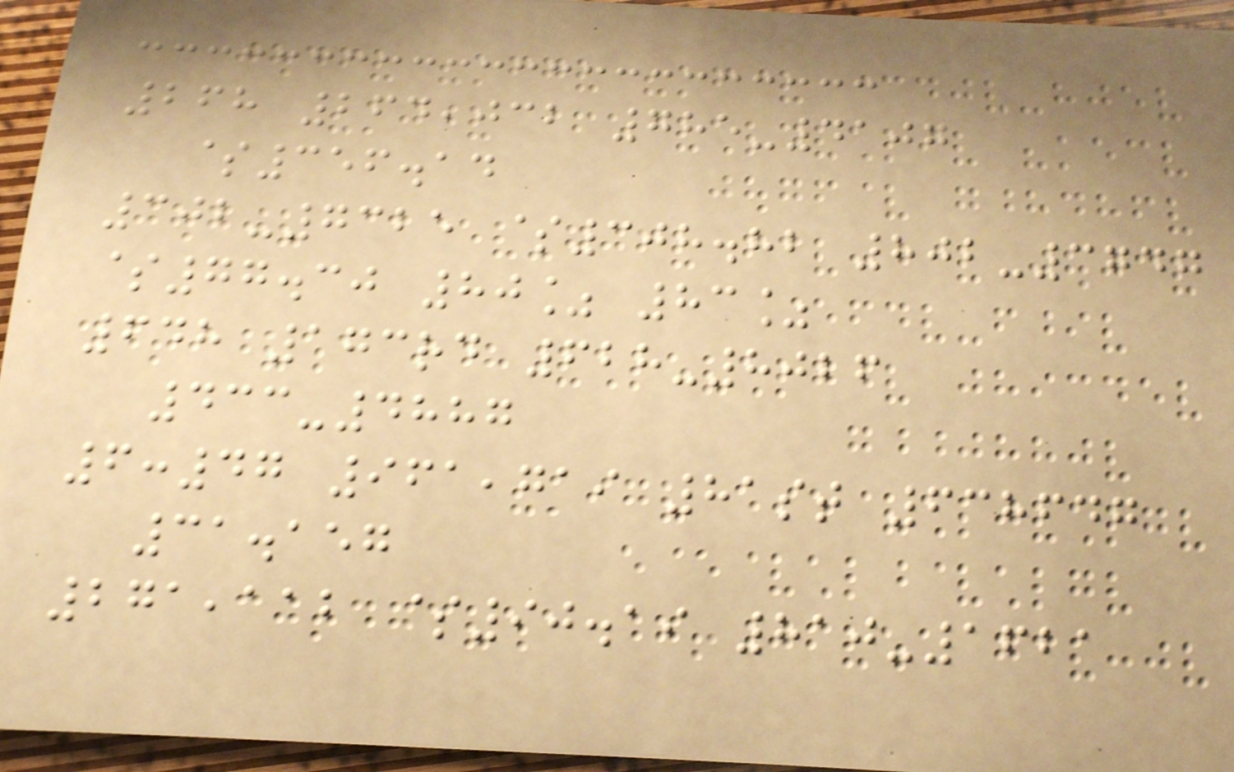268 264,032 785-4107
$356.14
302-7325 $308.82 802-3747
$77.30 80% 83%
648 173rd 628-8026
433-4887
6:47 961,719 81st 638647
31.157
271,112 $90.19 810-1621
